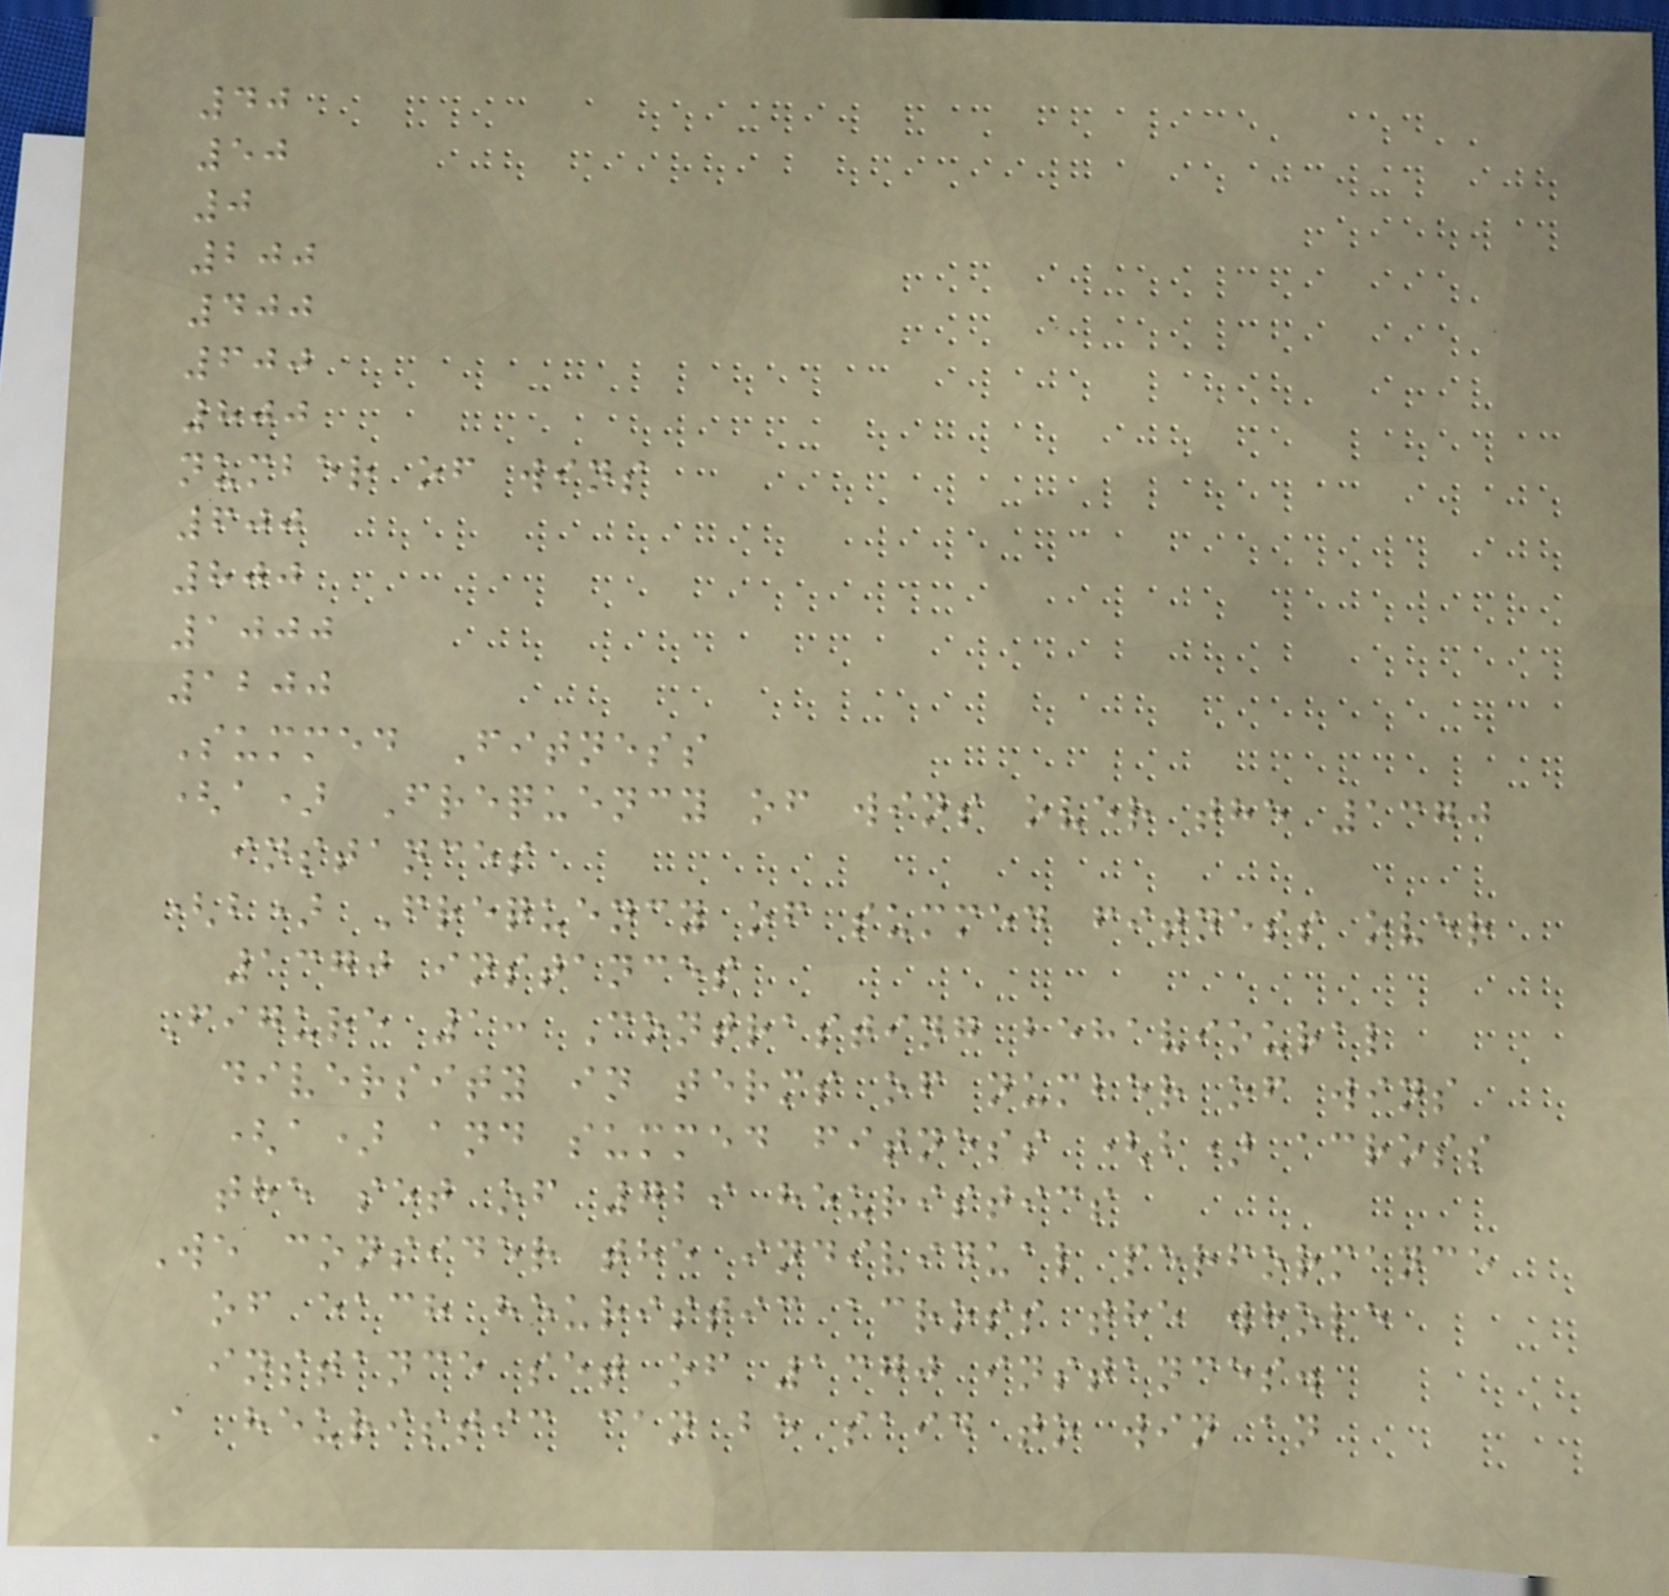40
50
0
200
400
600
800
number of wins
600
800
1000
1200
Summed Fitness
(a) Frequency of wins over the 1370
instances
(b) Frequency of summed fitness over
1370 instances
Figure 1: Contrasting behavioural
diversity in terms of number of wins
(a) and summed fitness (b) across
the set of 729 heuristics
We consider the individual performance
of each heuristic across the whole
instance set of 1370 instances.
A heuristic can be said to win an
